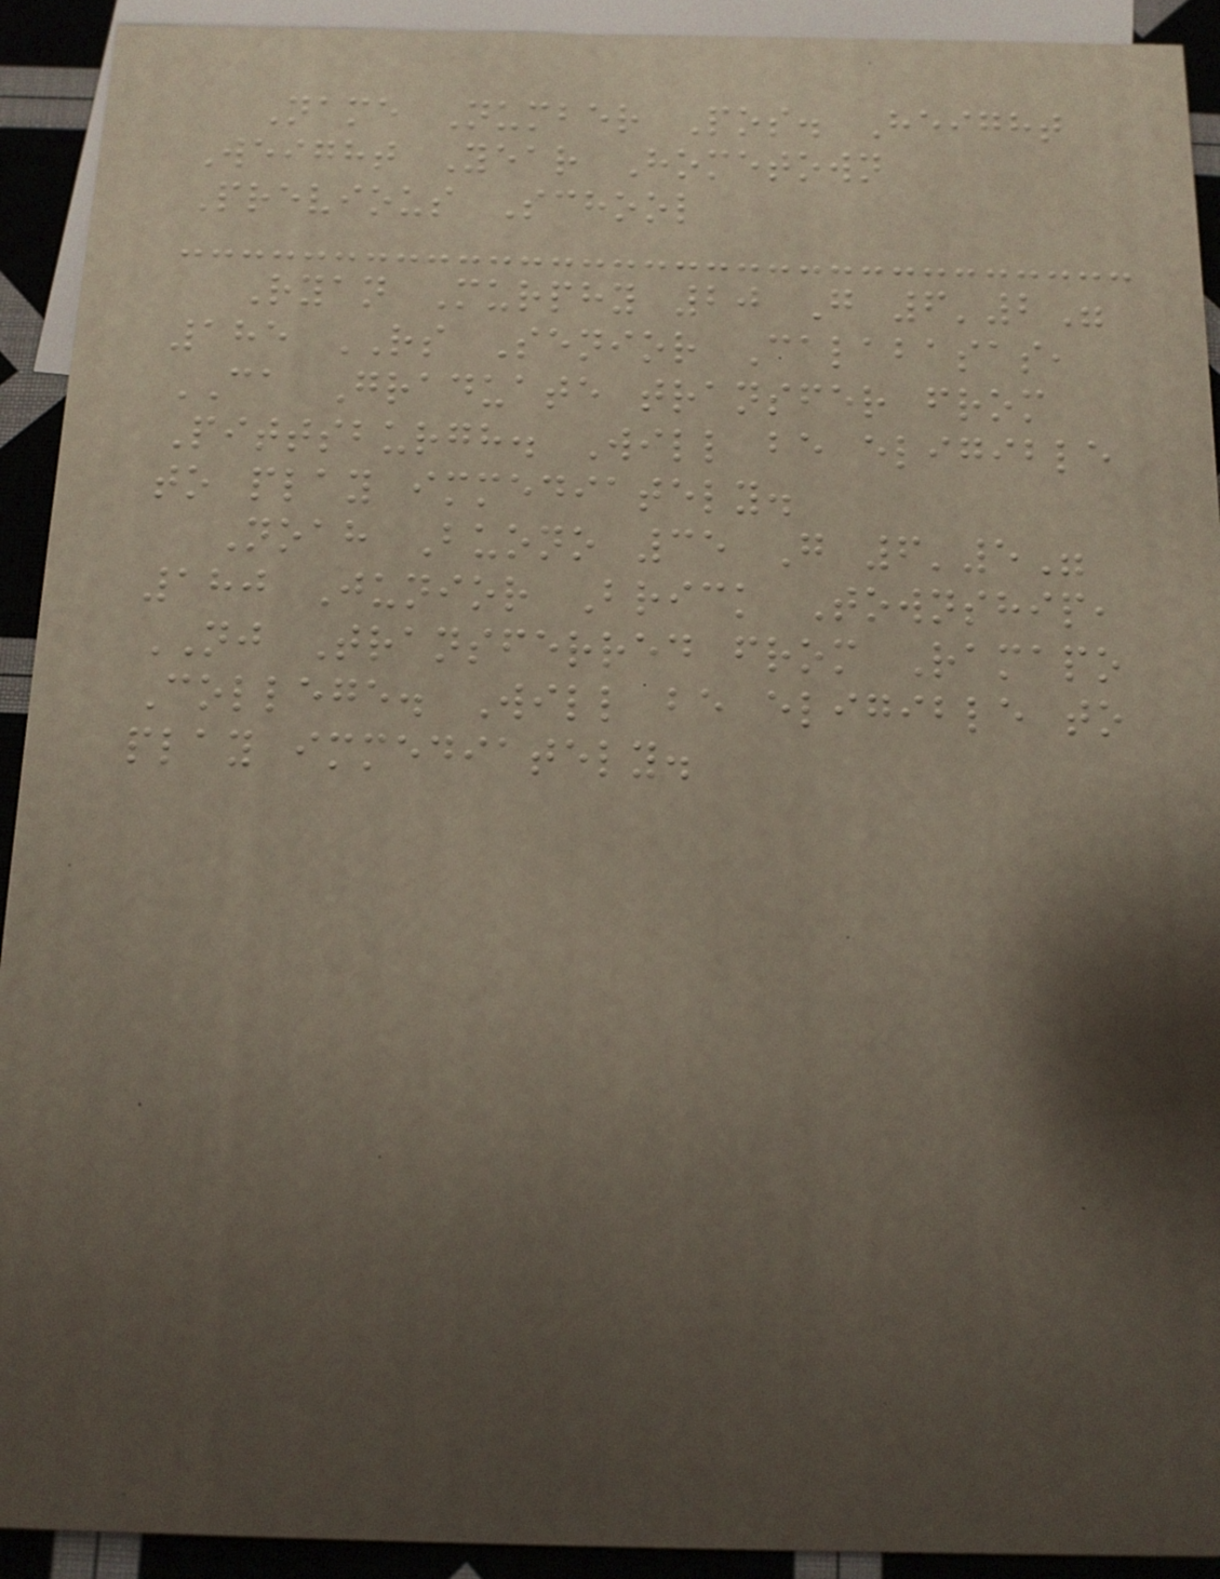Name Number Pos. Height
Weight Year Hometown
Previous School
Ryan Murphy 20 G 6'2"
185 RS Senior Calabasas,
CA Graduate transfer from
Pittsburgh. Will be eligible
to play immediately.
Noah Buono 35 G 6'5"
180 Junior Brick Township,
NJ Transferred from Ramapo
College. Will be eligible to
play immediately.
